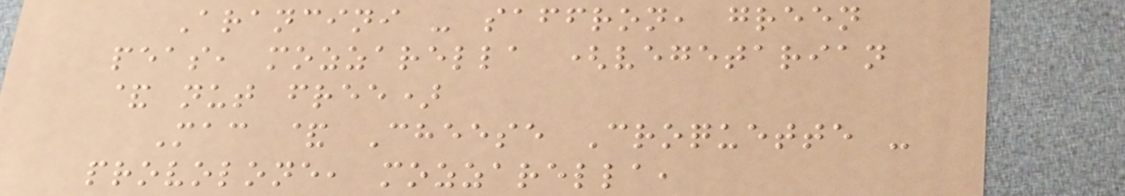Arancini - saffron, green
peas, mozzarella (vegetarian
& nut free)
Mac & Cheese Croquette -
provolone, mozzarella,
